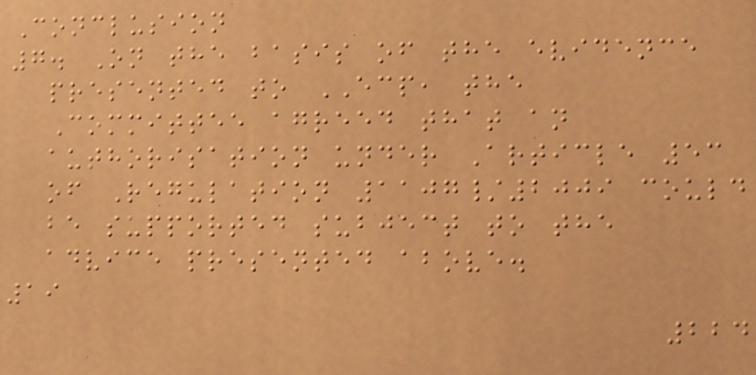Conclusion
7. On the basis of the evidence
presented to ECP, the
Committee agreed that an
authorisation under Article 53
of Regulation 1107/2009 could
be supported subject to the
advice presented above.
19
224
